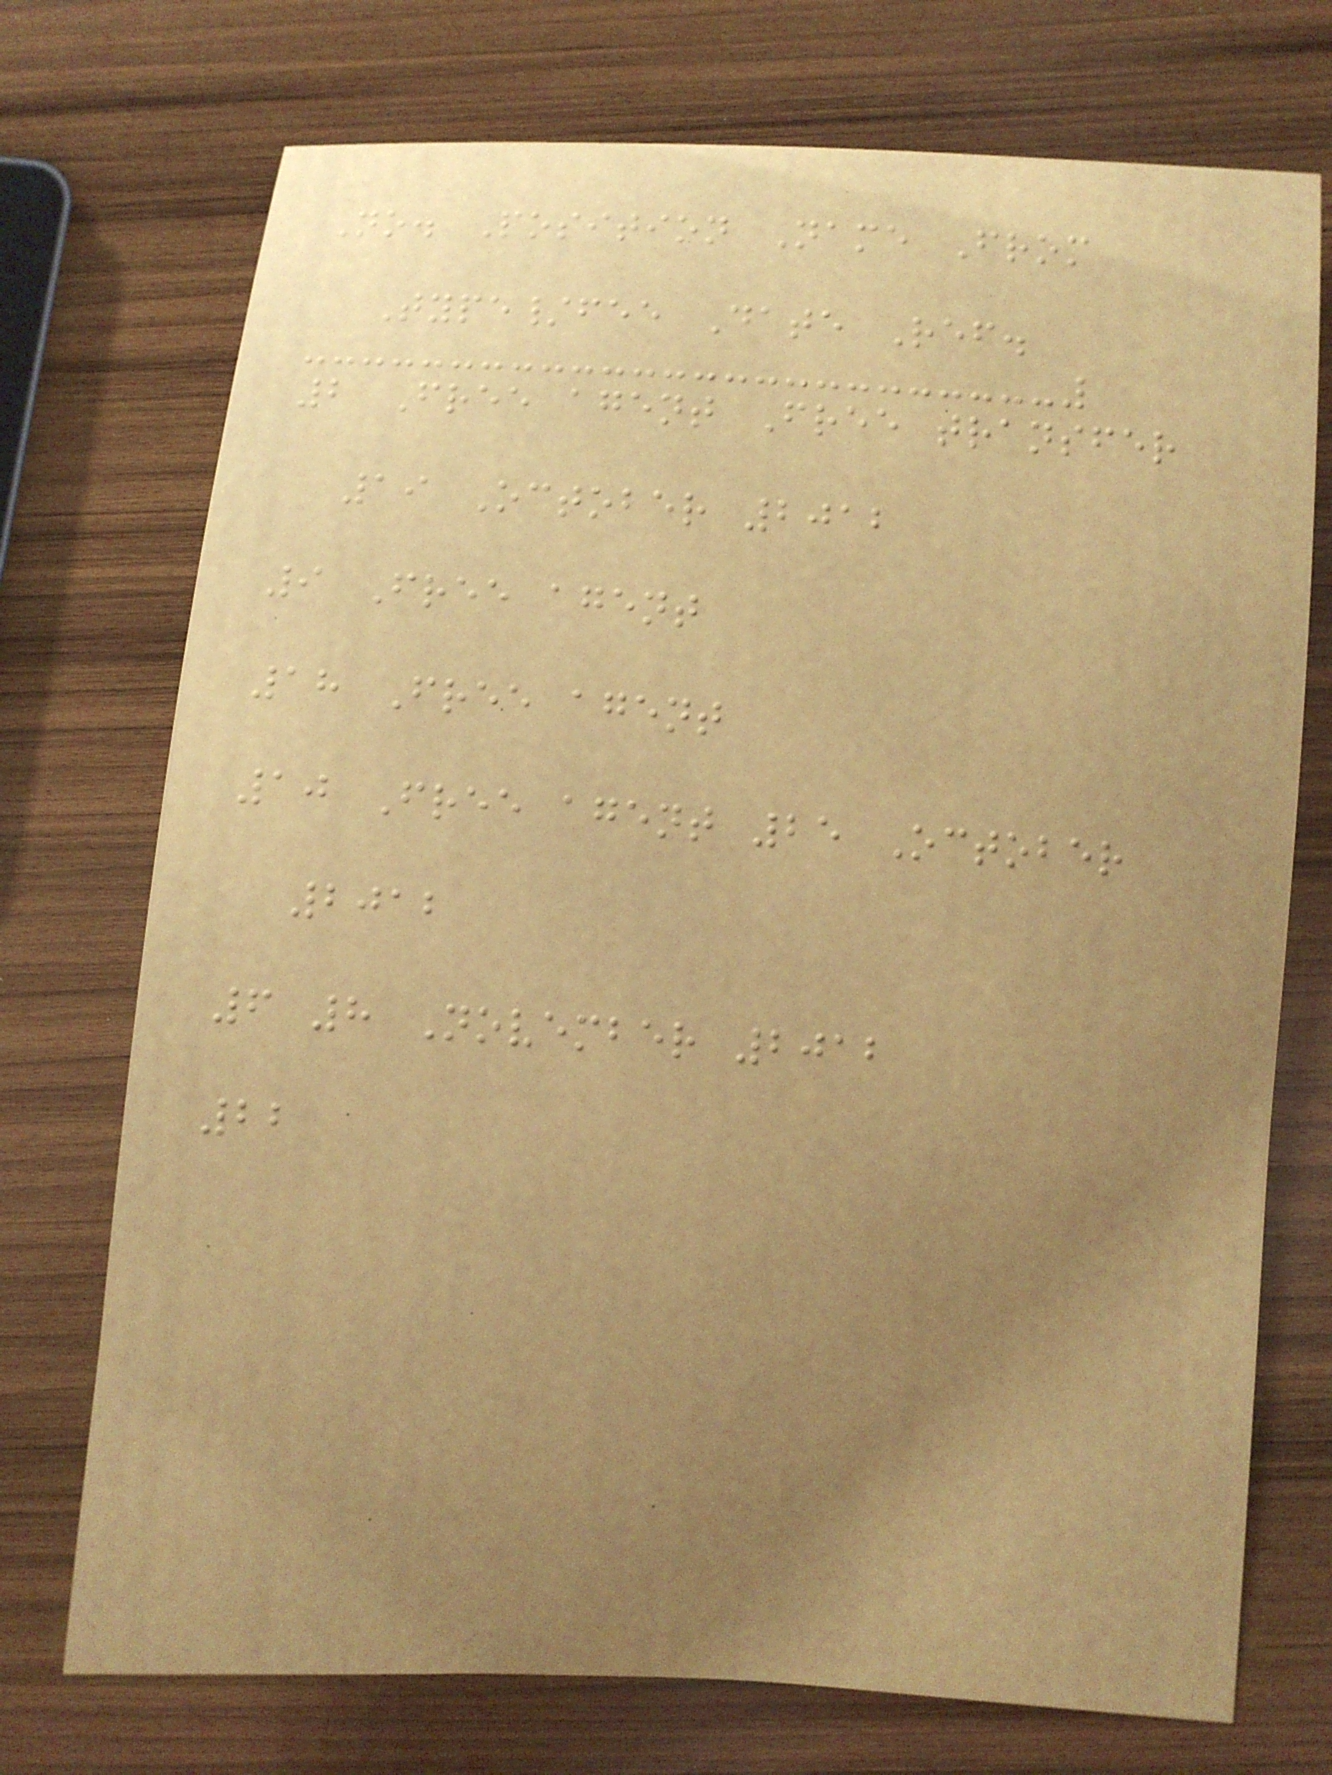No. Position Name From
Type/fee Date Ref.
2 Free agent Free transfer
19 October 2012
9 Free agent
18 Free agent
10 Free agent 25 October
2012
6 8 November 2012
22
